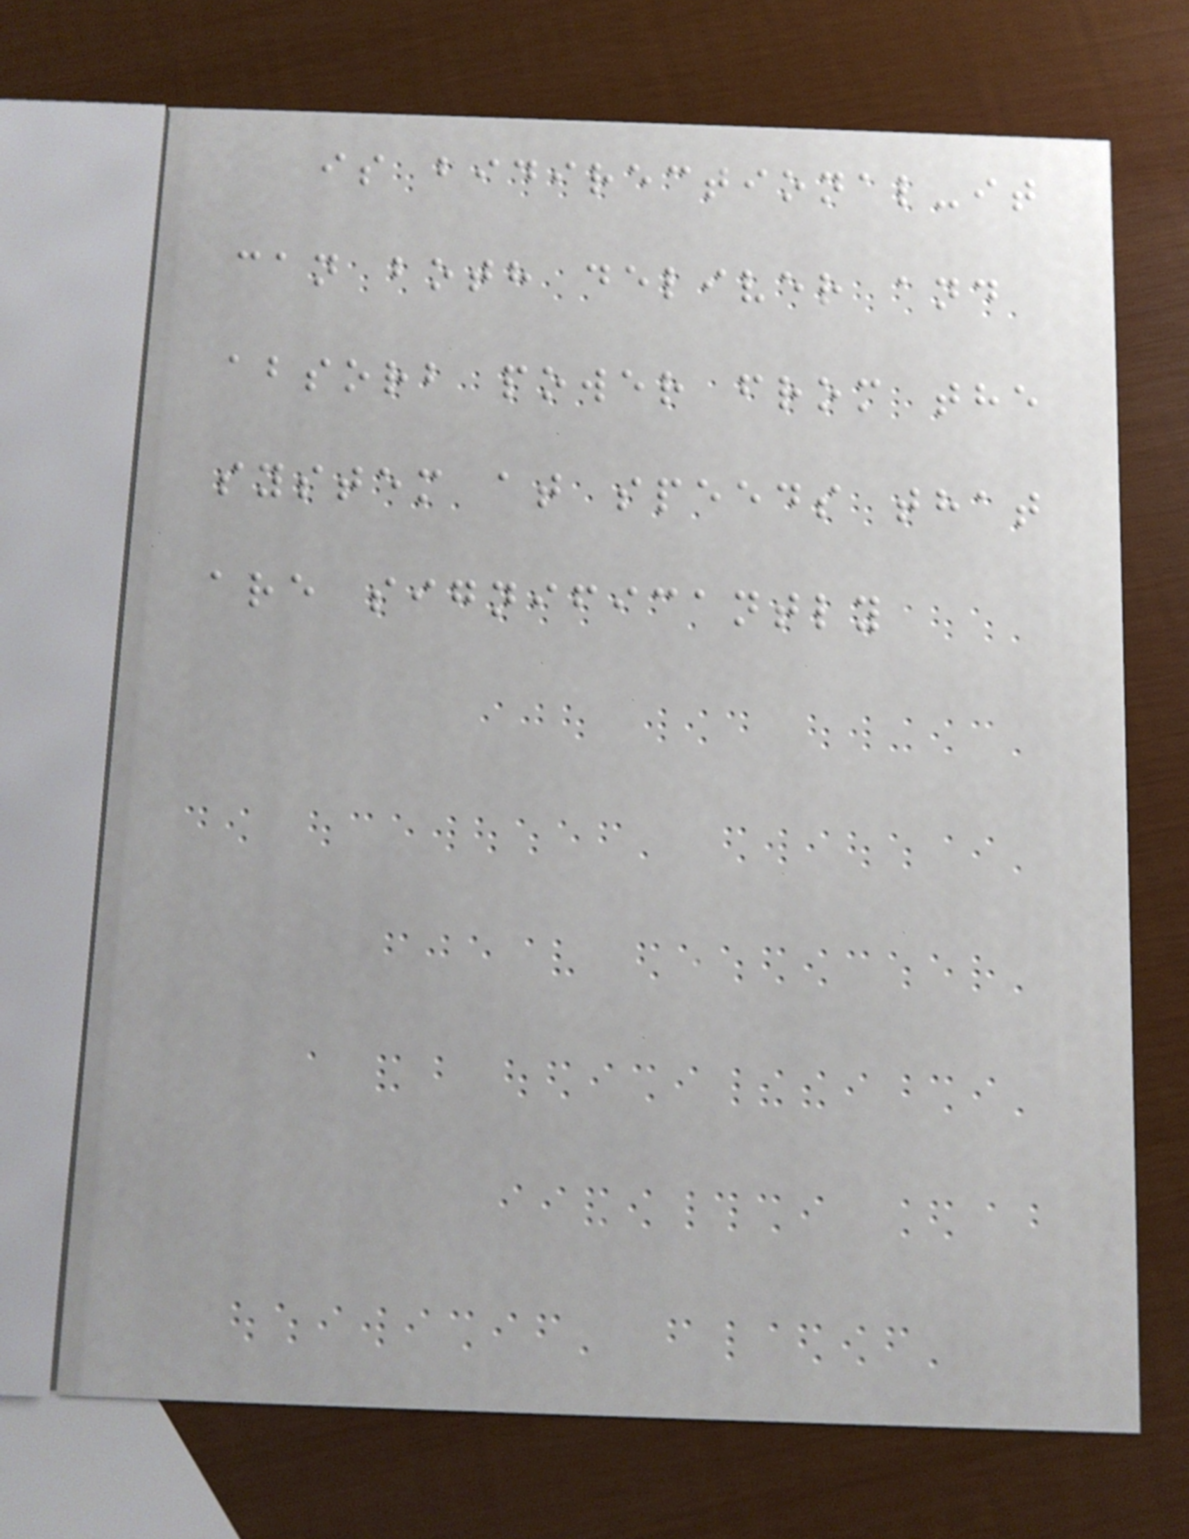is bidirectional-it
can both deliver and
absorb power from the
system at speeds that
are significantly
